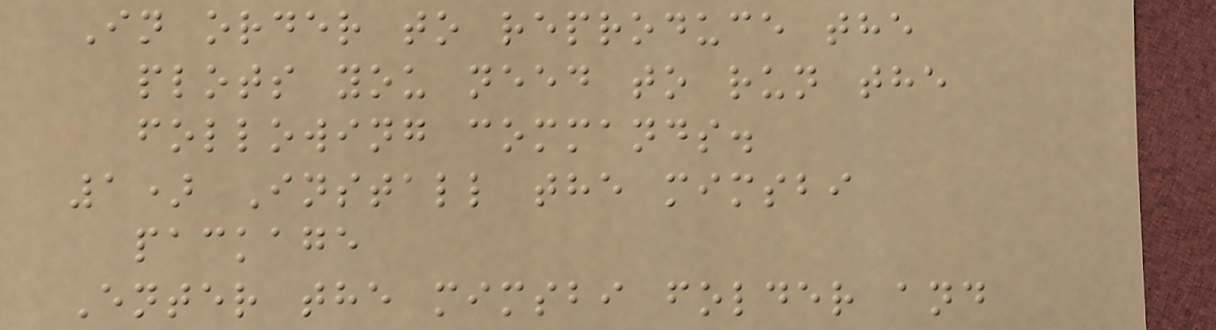In order to reproduce the
plots you need to run the
following commands.
1) Install the mimsbi
package
Enter the mimsbi folder and
